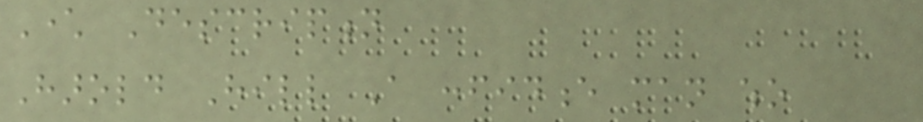Character Description
Harold Hill A confidence man who
